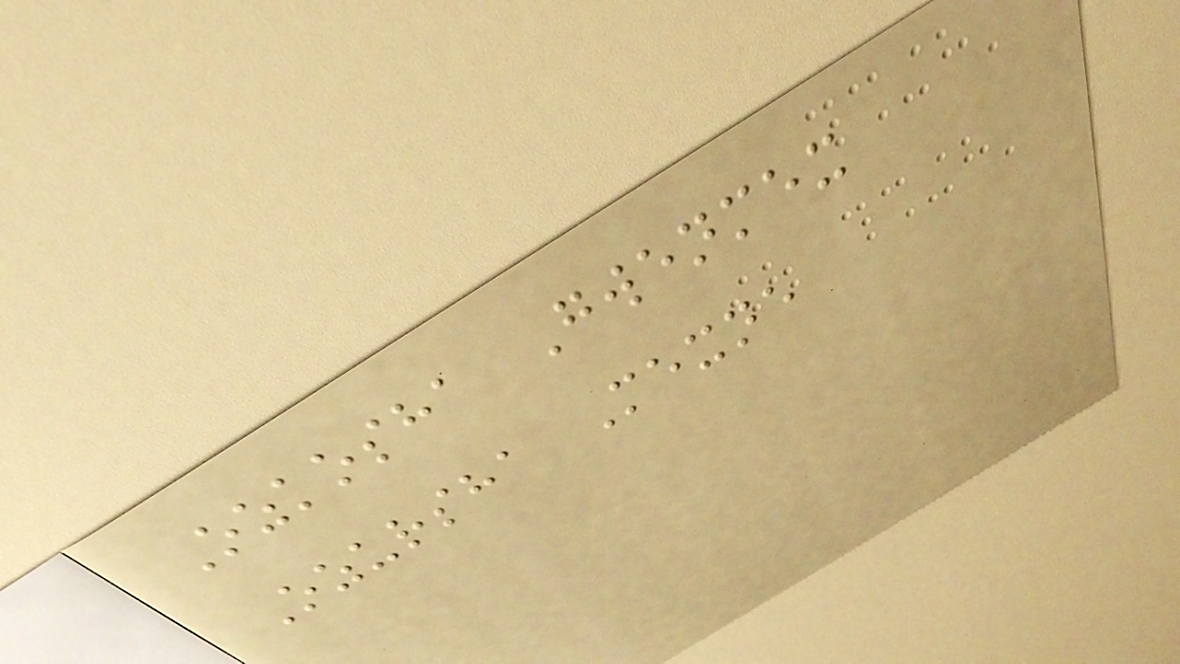Ozkosha Gwenmex
Ozursha Mexne
